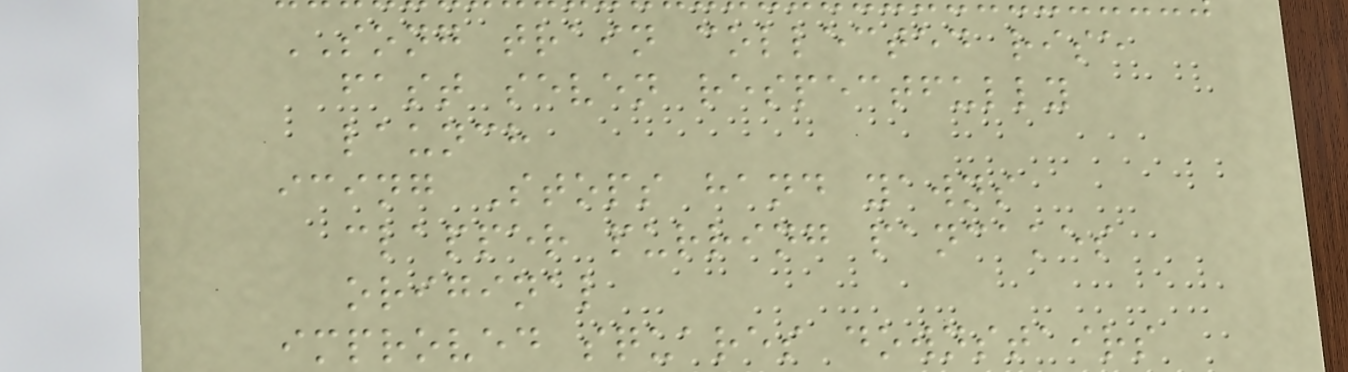SONG train collected rise
fast seven respectfully
launch
icing Stops hand yawns
clapper purring pancakes
original
improved squares downstairs
